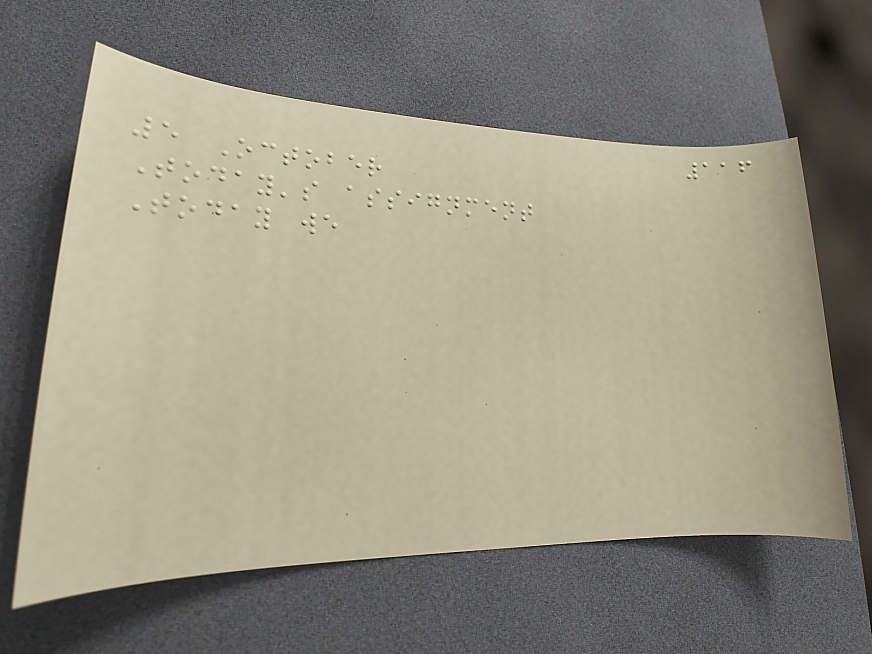116
5 October
Today's assignment
Today we
